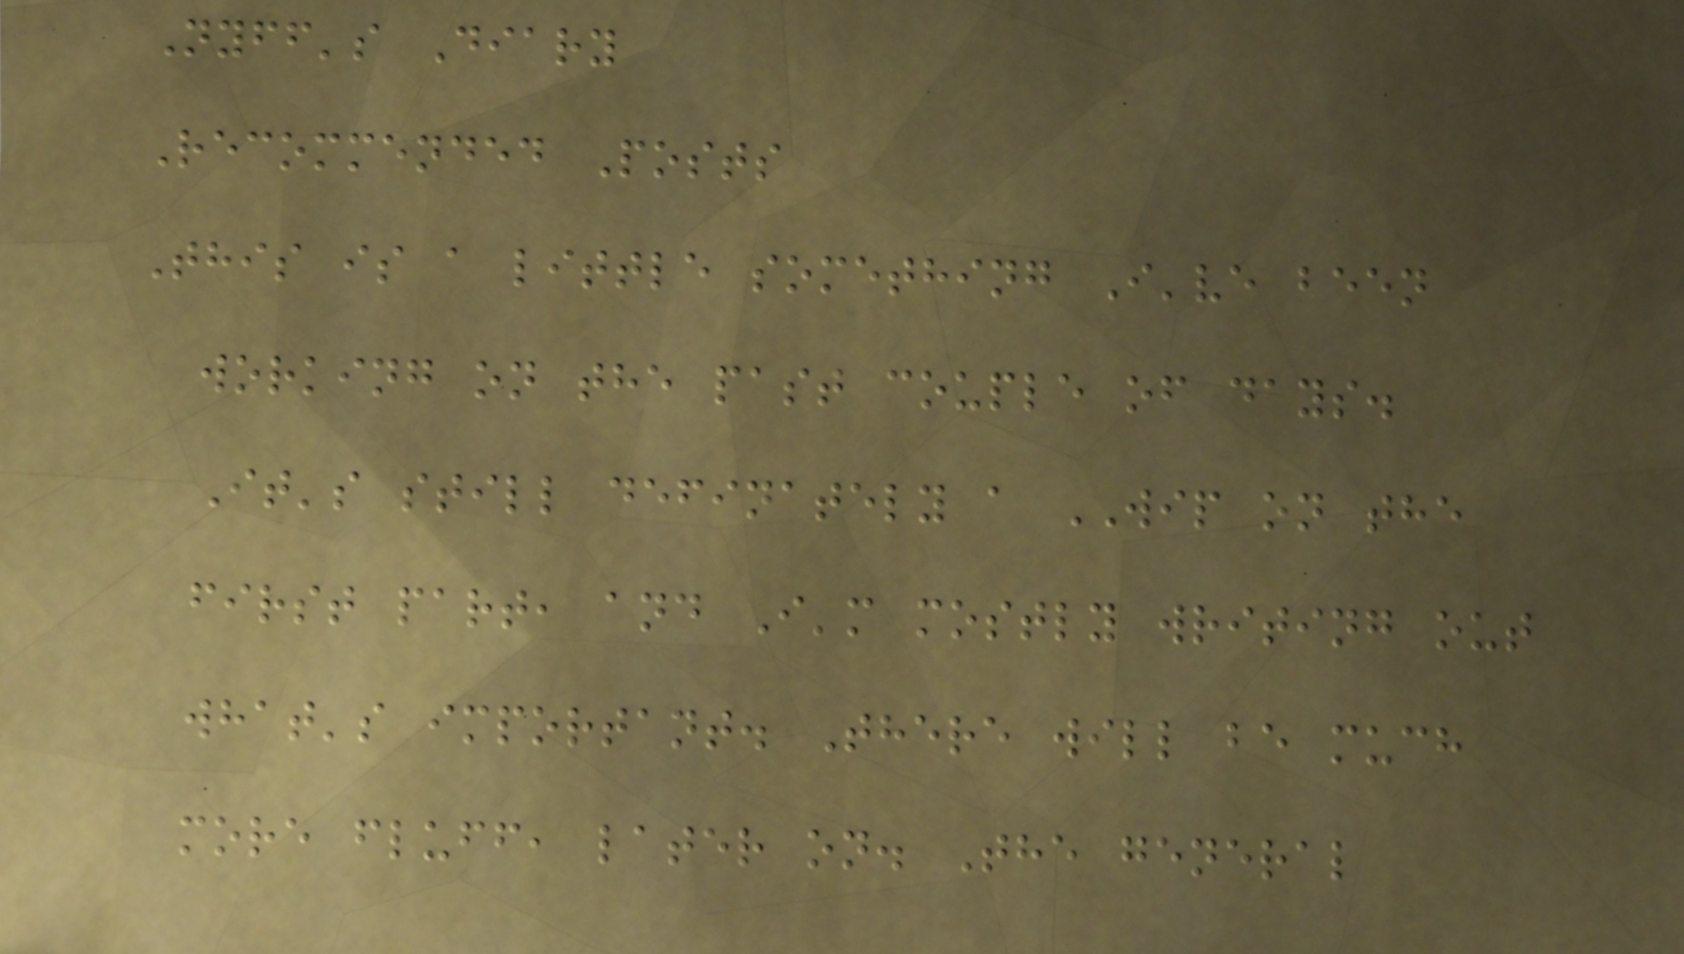Nyff's Diary
Recommended Posts
This is a little something I've been
working on the past couple of days.
It's still definately a WIP on the
first part, and I'm mostly writing out
what's important. There will be much
more fluff, later on. The general
